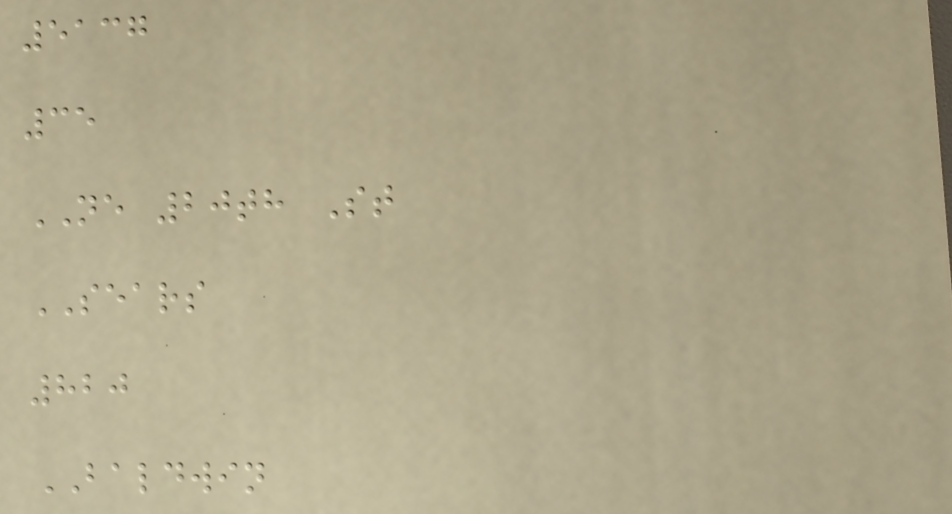5137
35
NE 20th St
SEARS
820
BALDWIN
